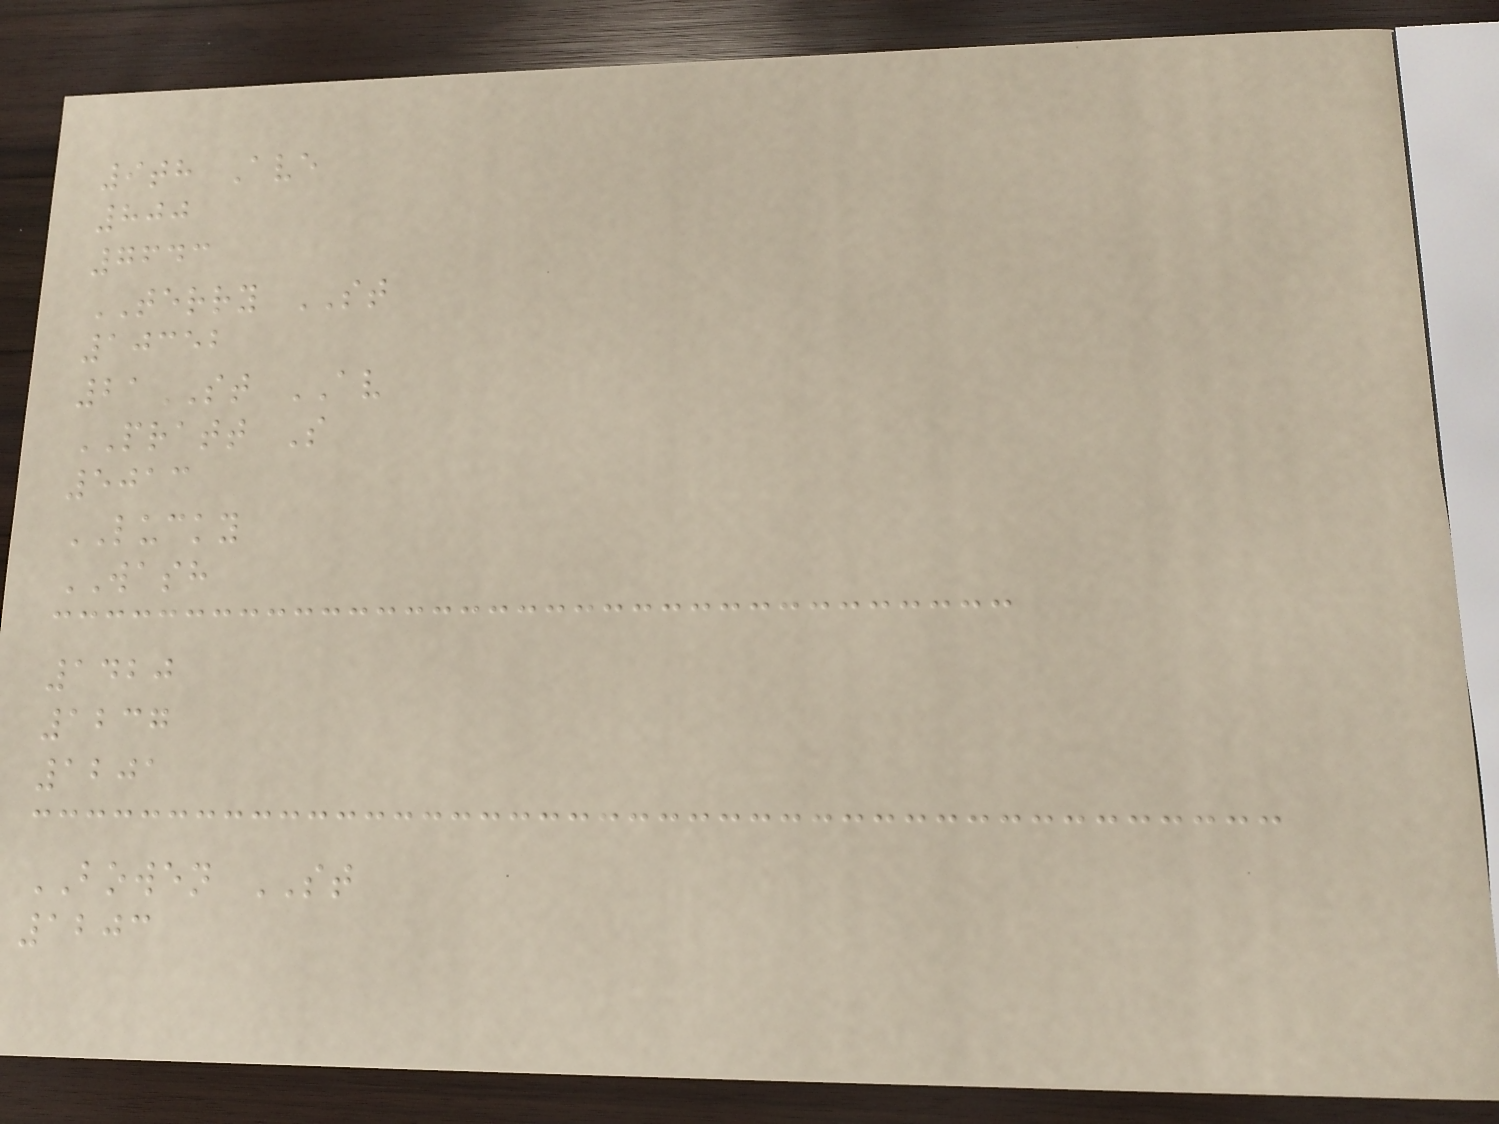9th Ave
800
7643
TERRY ST
10352
21ST AV
PRATT S
5013
LUCKY
WASH
1420
1237
1201
BOWEN ST
1203
